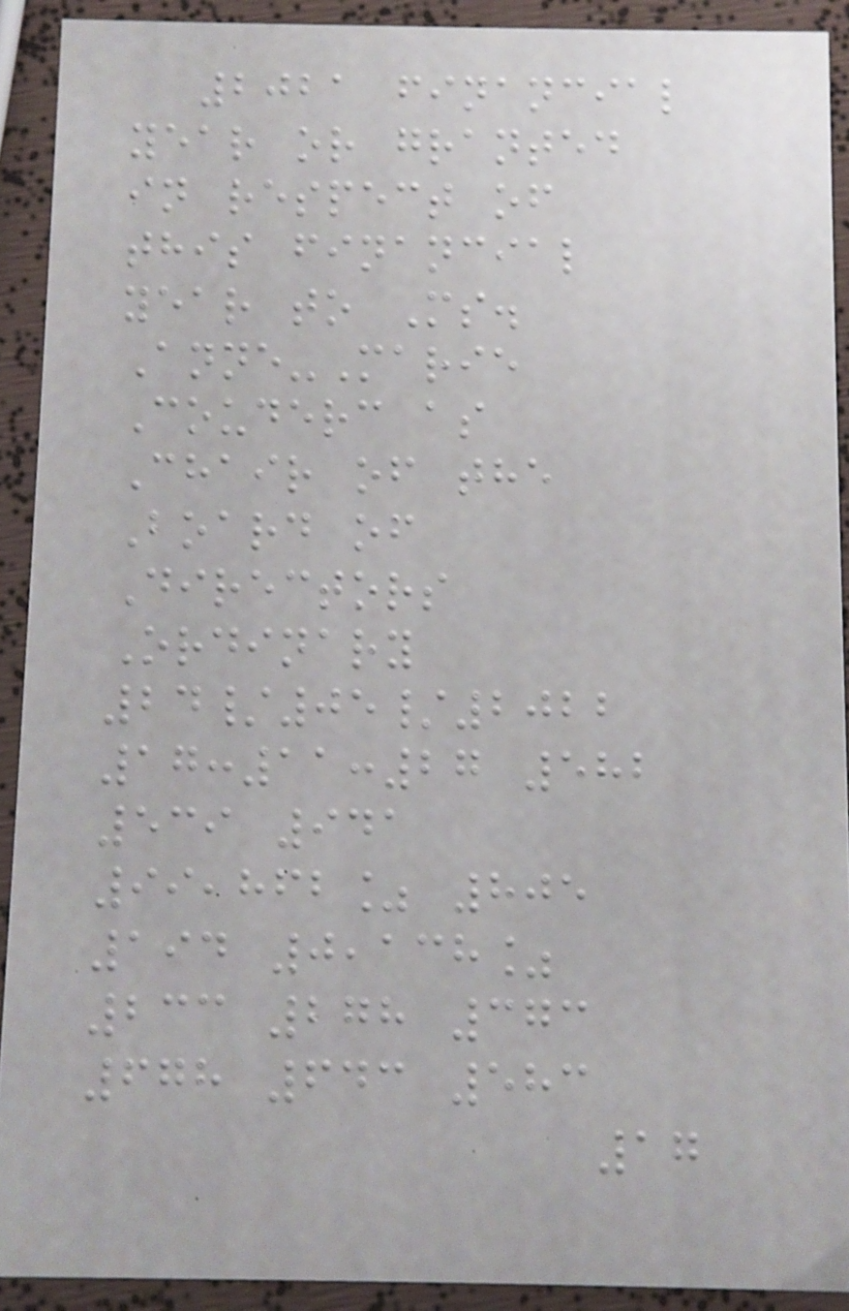2021 financial
year or granted
in respect of
this financial
year to Ms.
Anne-Marie
Couderc as
Chair of the
Board of
Directors
Ordinary
24/05/2022
17:11:27 582
539 941
99,862% 805
194 0,138%
233 278 373
678 643 583
17
